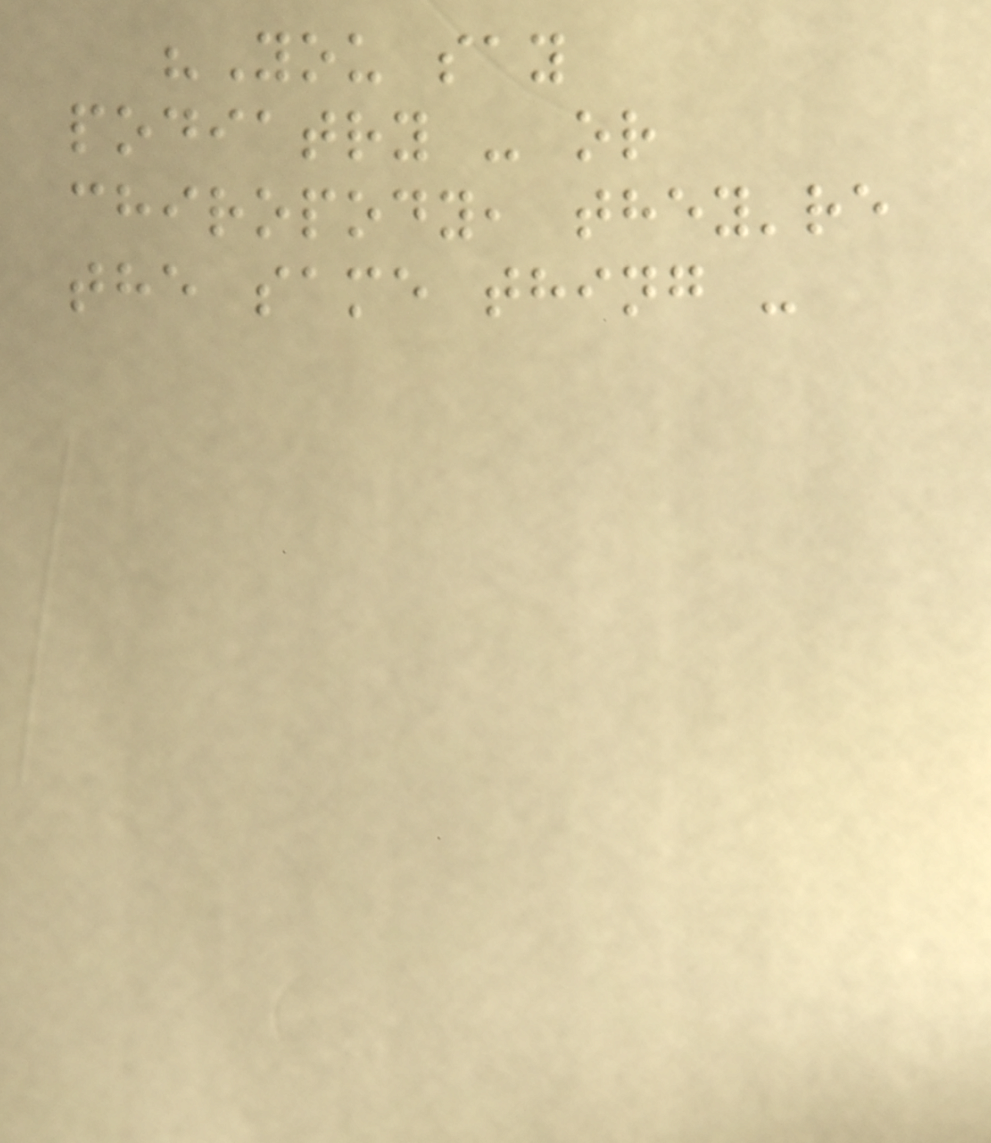"You say
podiatry - or
chiropody, they're
the same thing -
